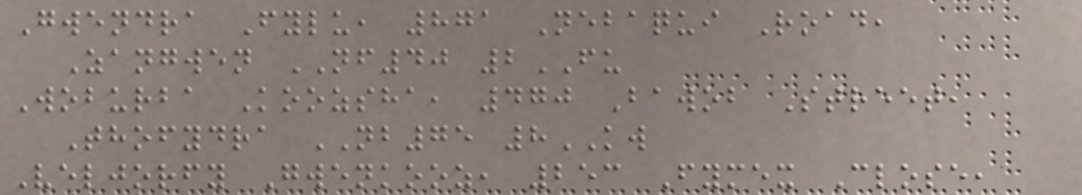Gwendra Fylu, 871 Nebaqui Road,
Zangwen NF40 2FU
Woburba Koozsha, 470 Bawob Street,
Thofydra NB75 8KW
Veljorfy Gwenkooz, 253 Fymex Close,
